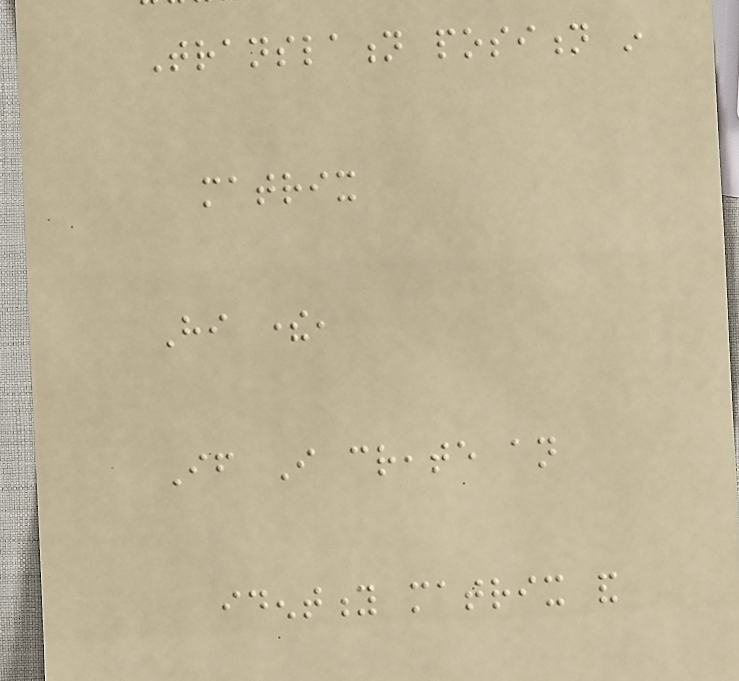Translation position in
matrix
Hi there,
If I create an
identity matrix and
